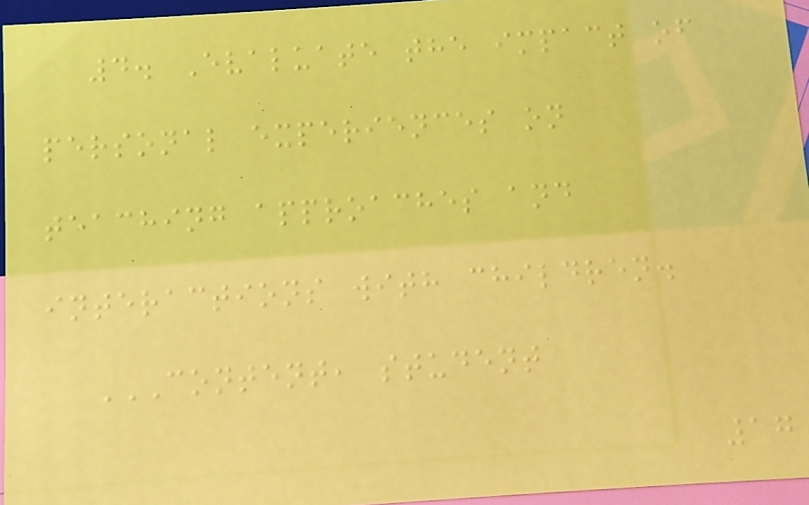4. Evaluate the impact of
personal experiences on
teaching approaches and
interactions with children.
CONTENT, STUDENT
17
